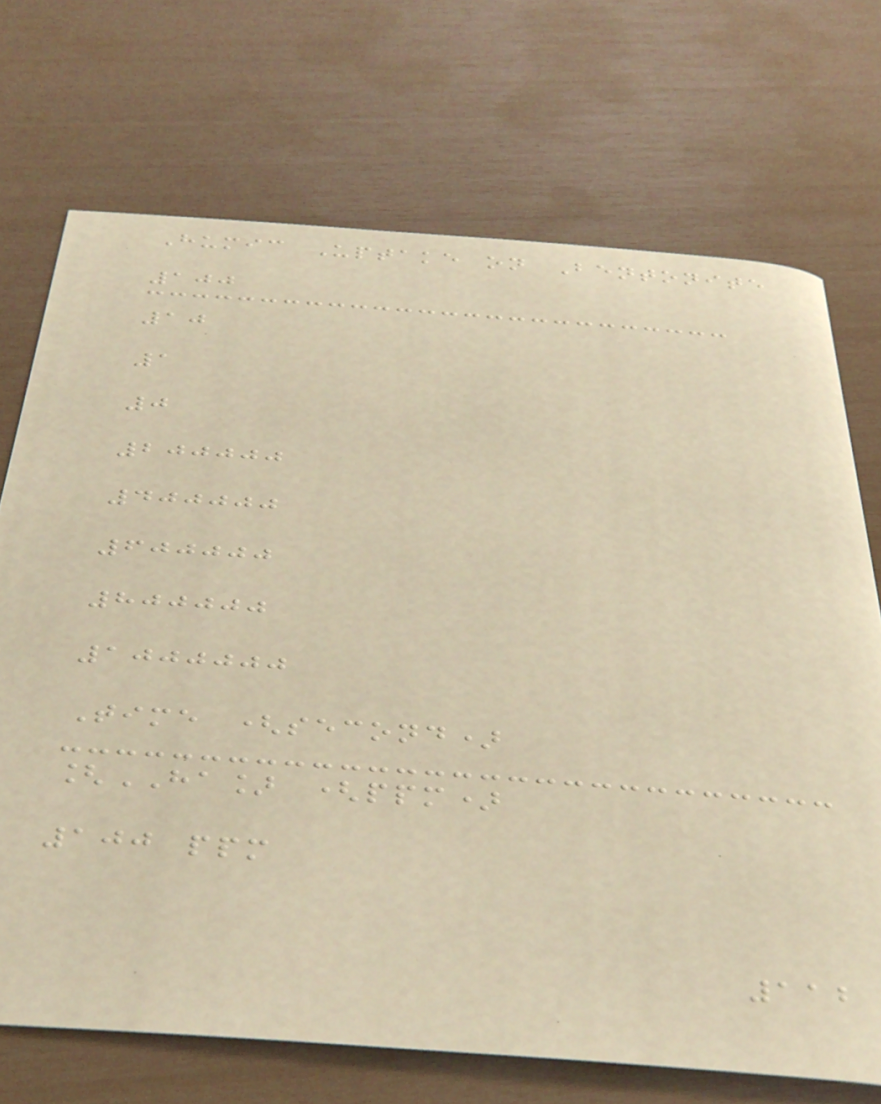Humic Uptake on Bentonite
100
10
1
0
200000
400000
600000
800000
1000000
Time (second)
[HA] (ppm)
100 ppm
112
